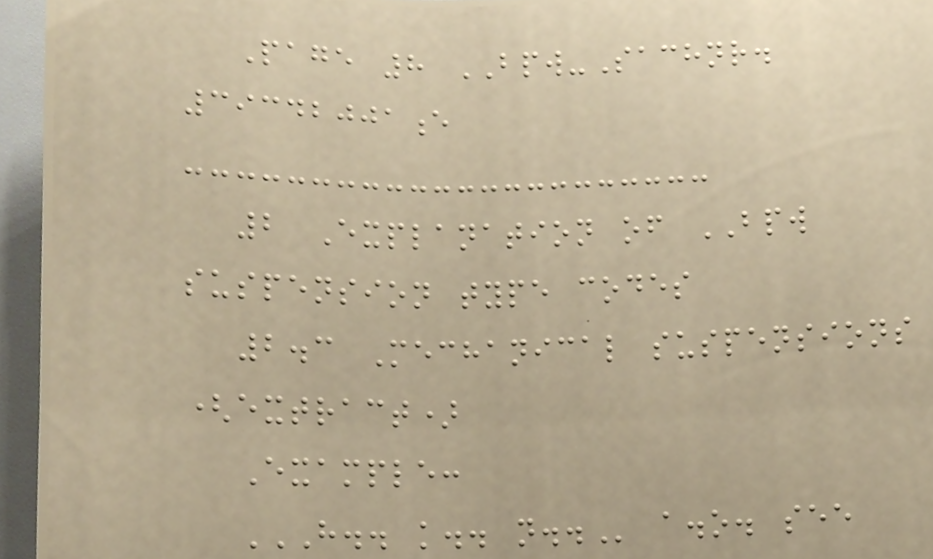Page 8 BPW-Sachnr.
39342001e
2 Explanation of BPW
suspension type codes
2.3 Mechanical suspensions
(extract)
Example:
H.. K.. N.. a.o. see
